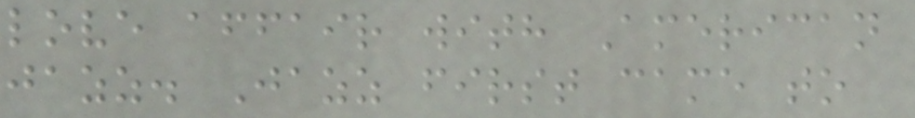love affair with American
jazz. Jazz first came to
